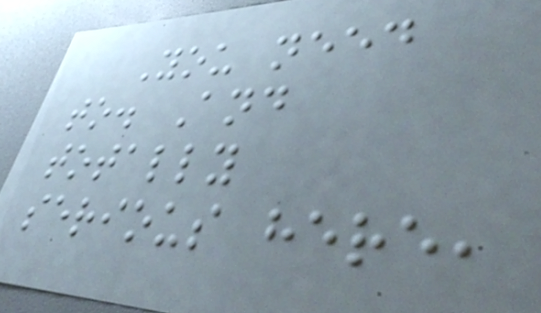You need
to. And
totally
serious here,
